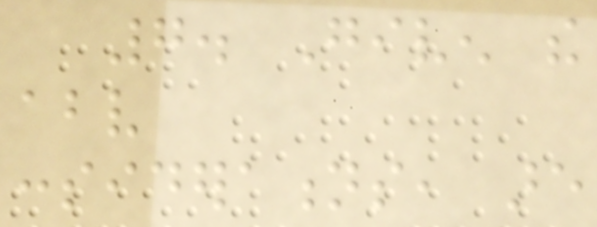7. Given the
above
considerations, are
